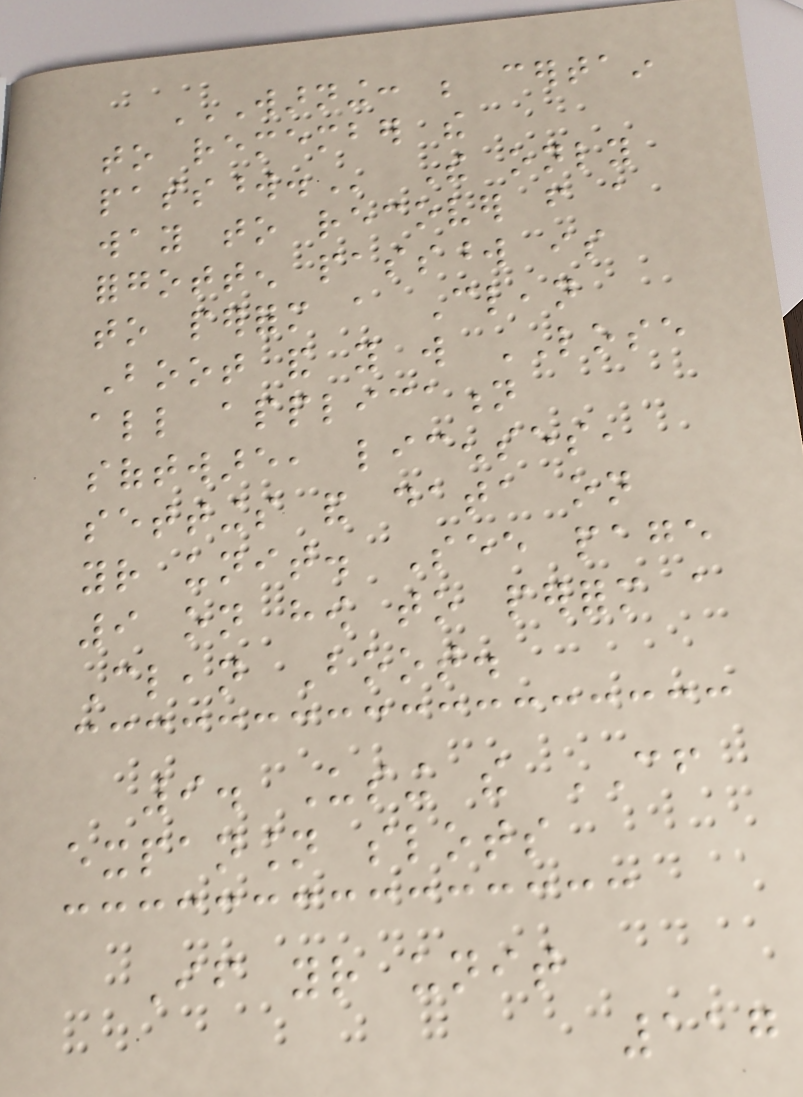WARNING: BE CERTAIN
TO REMEMBER THE
PASSWORD. The only
way to recover from a
forgotten password is
to perform a Clean
Boot and you will LOSE
all application
software, licenses,
settings and data on
your unit. See page
9 on how to perform a
Clean Boot.
9. Using the CF
expansion slots
If your unit
117
